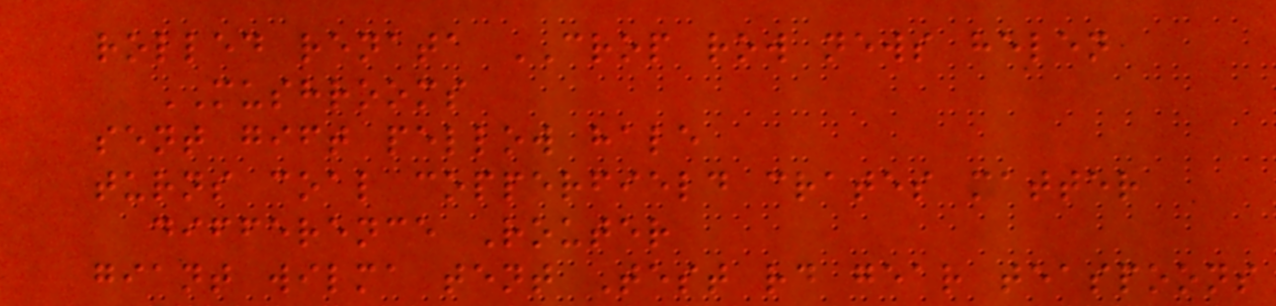rolled renata CROP row news helen
MUSHROOMS
sent gift pellow hale
turns coal copperfield crates matter
difference Router
giant wilma tent Test rd gear teaspoons
